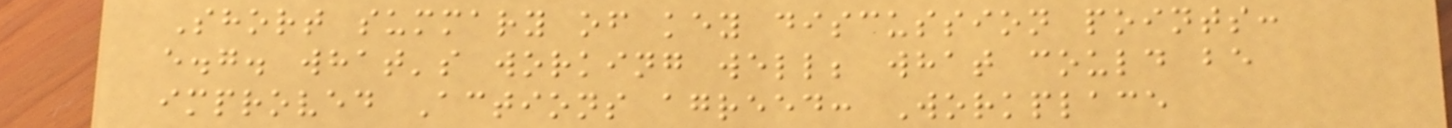Short summary of key discussion points:
e.g. what's working well; what could be
improved Actions agreed: Workplace
